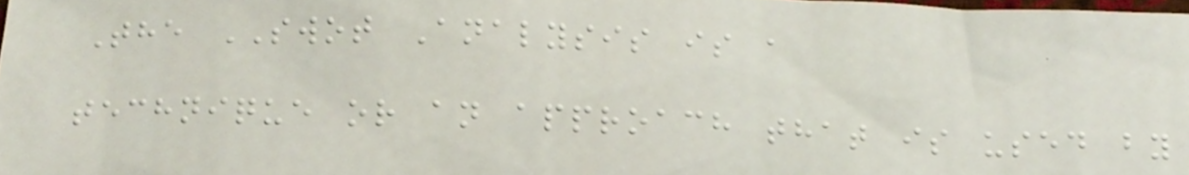The SWOT Analysis is a
technique or an approach that is used by
